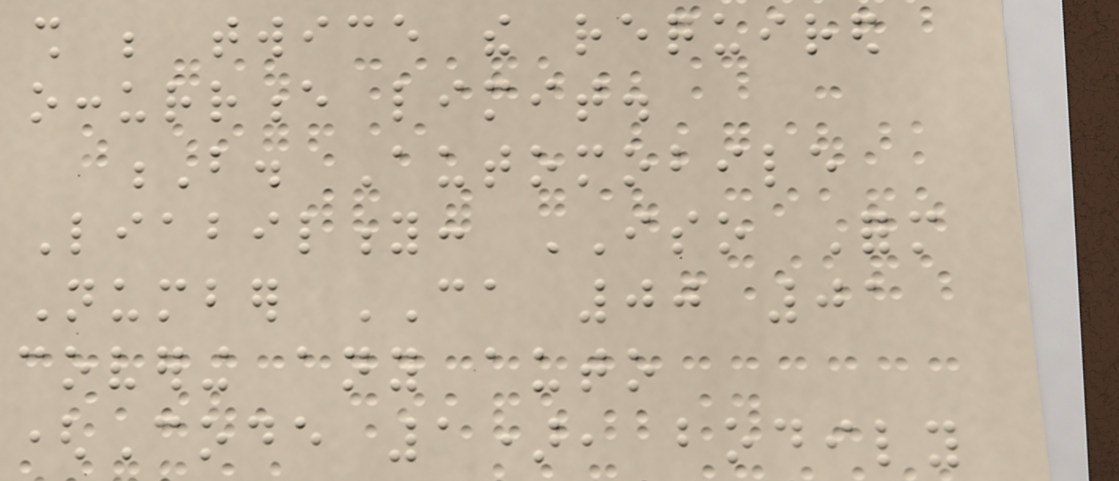shall be twice the required
occurrence limit.
B. Automobile
Liability: ISO Form
Number CA 00 01
covering any auto
(Code 1), bodily
